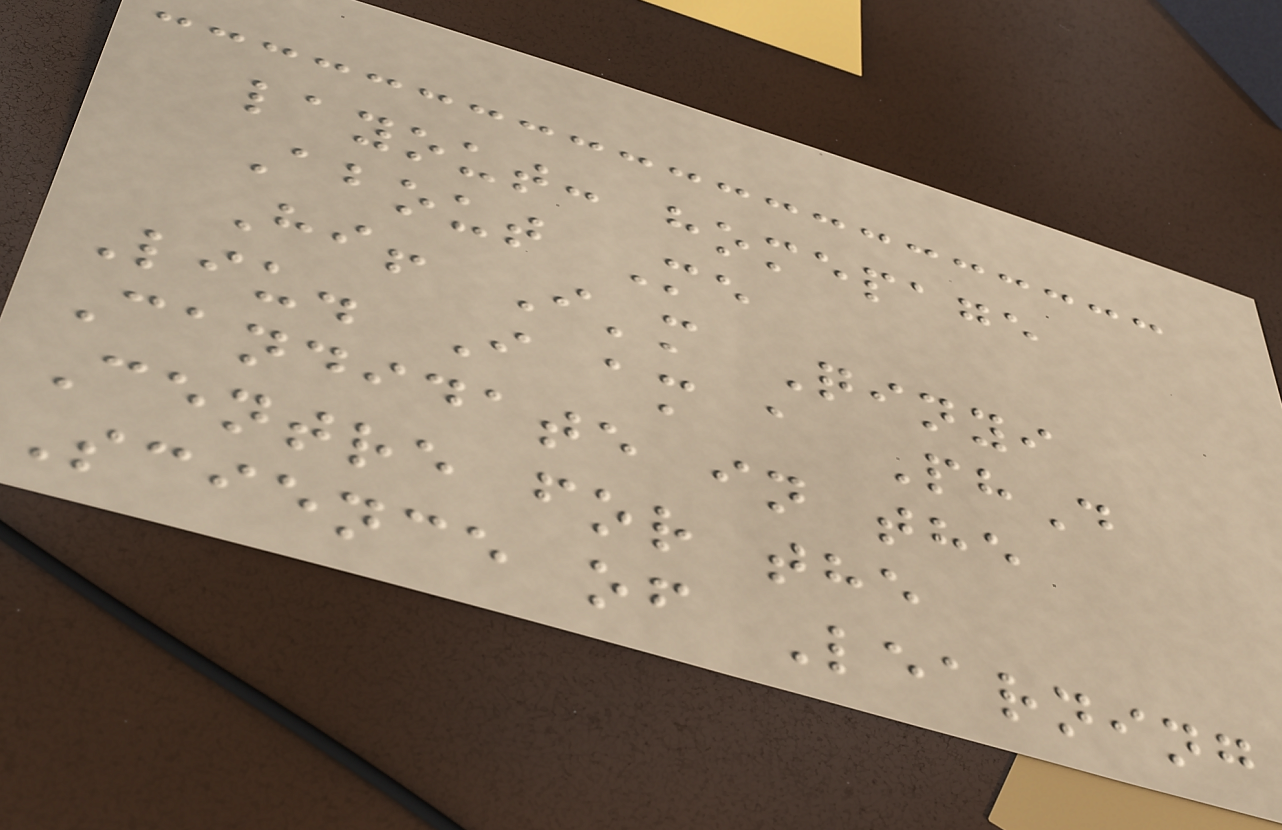layout: homepage
About Me
Hi! I'm Qinyi
Liu. I am a PhD
Candidate in the
Centre for the
Science of Learning
